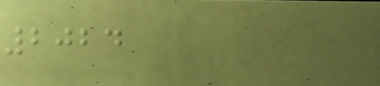2024
